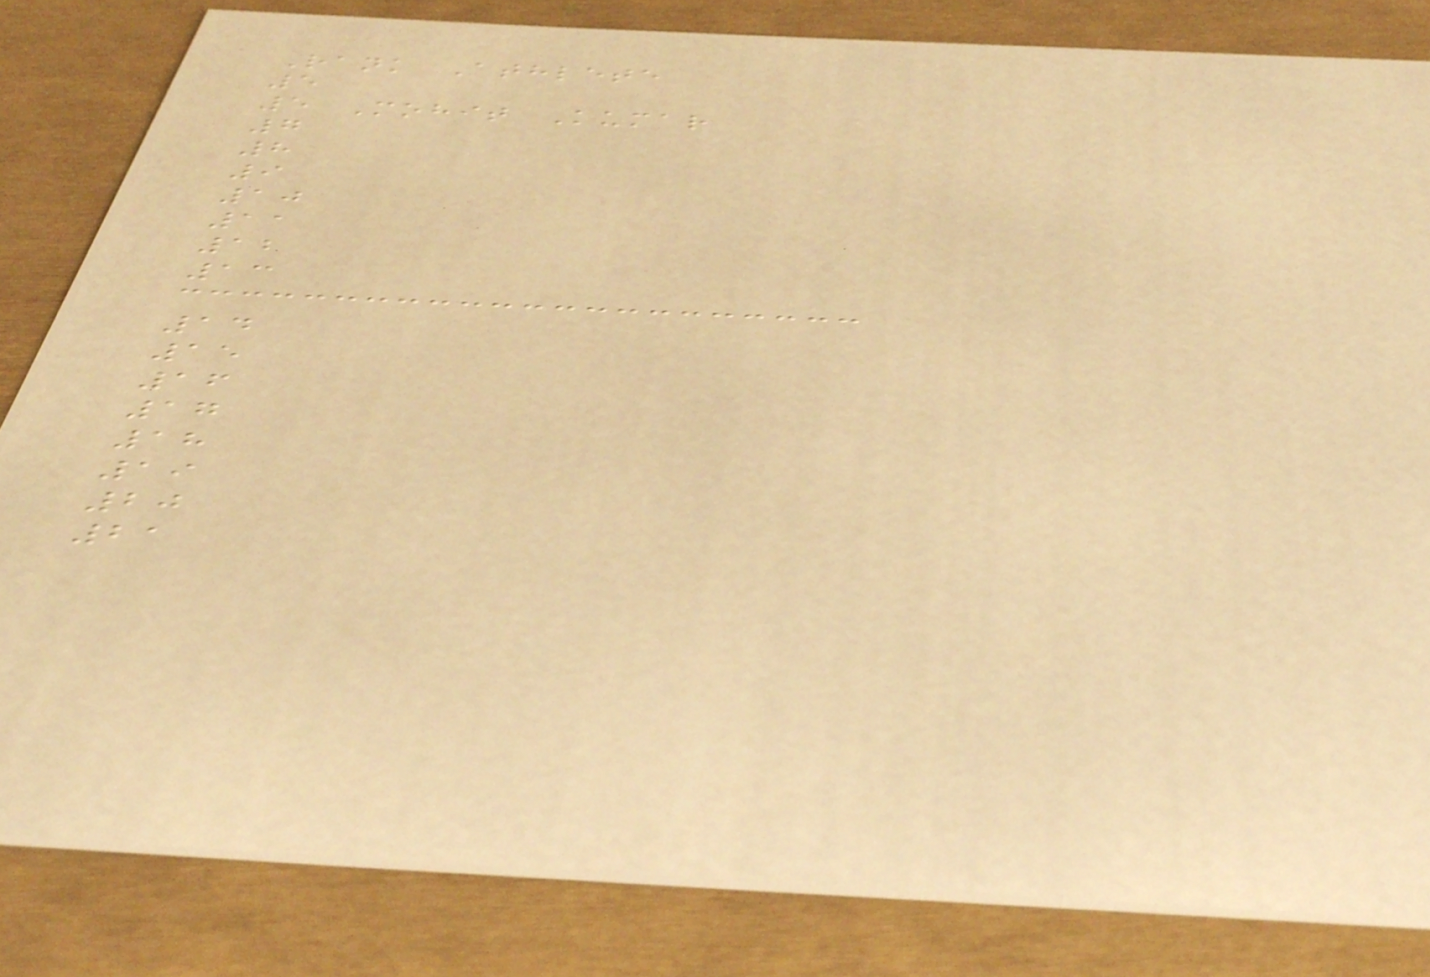Rank Athlete
5
5 Mohit Kumar
7
8
9
10
11
12
13
14
15
16
17
18
19
20
21
